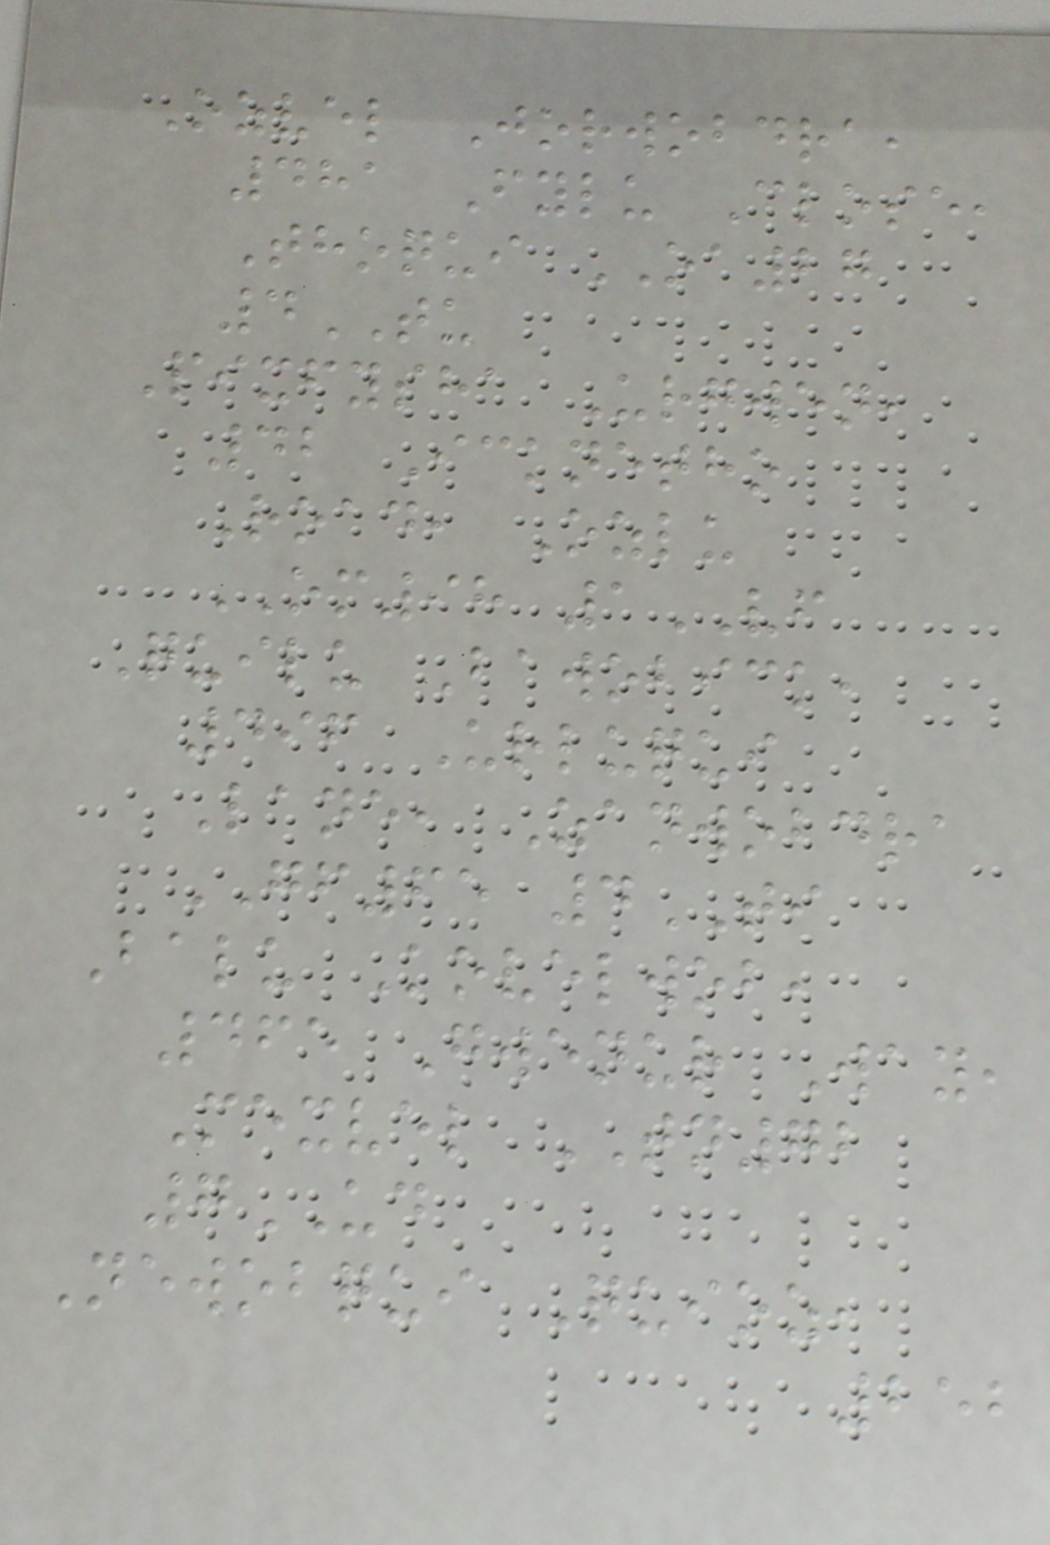Ozvel Jorwobdra,
481 Fylu Close,
Thoqui OA27
4TU
Pixfysha Urgwen,
42 Icknetho
Road, Ozlu
OM98 1VF
Quilu Bawobick,
496 Urluqui
Lane, Zanwobdra
GF65 4TI
Balu Kovelwob,
465 Gwenur Way,
Mexvel TN72
7UD
Newobqui Quioz,
252
